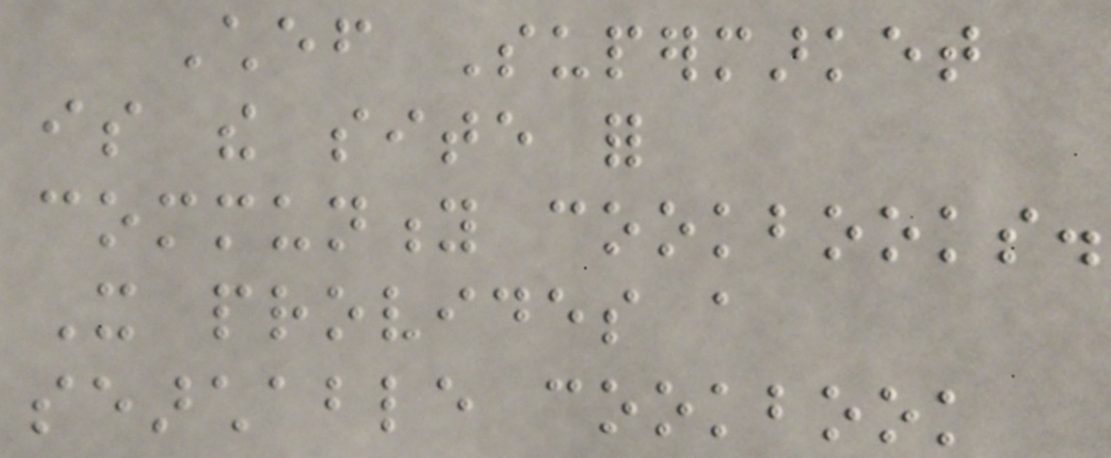Chef Supermarket
is the site for
community cookbooks.
It provides a
searchable cookbook
